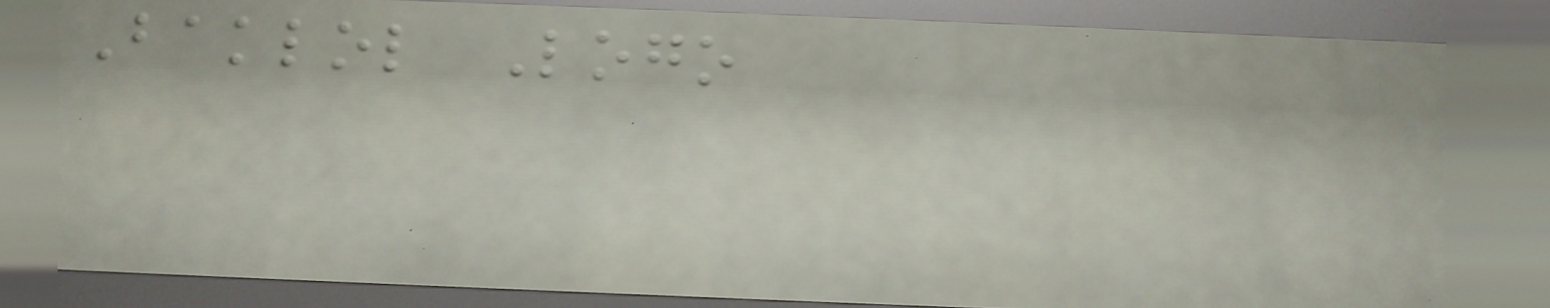Baklol Logo
